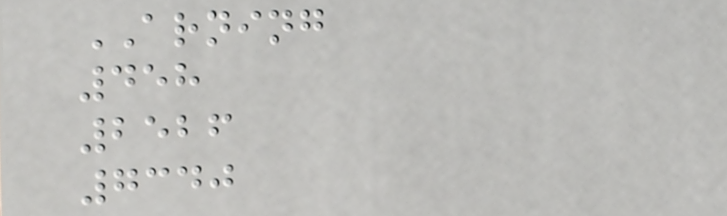ARNING
458
2526
7340
